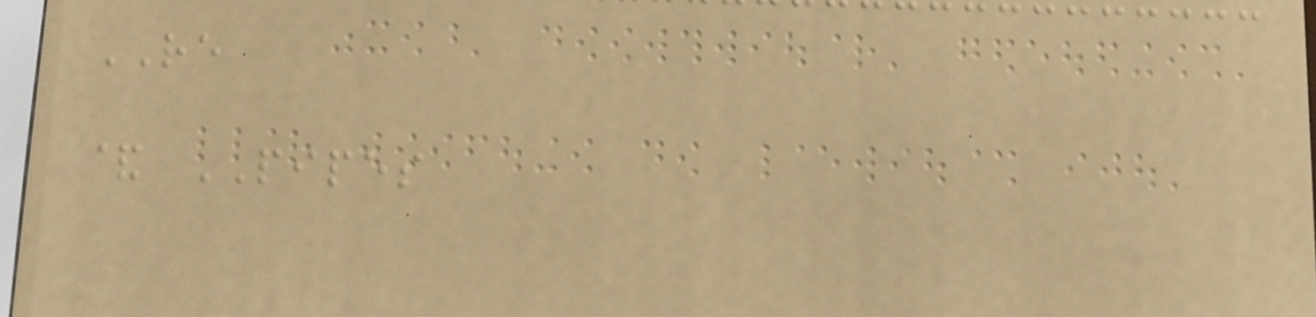RE
& PIPES
